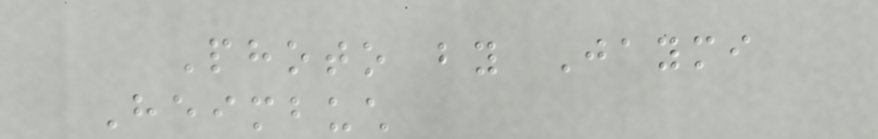Photo by Jaymi
Heimbuch
